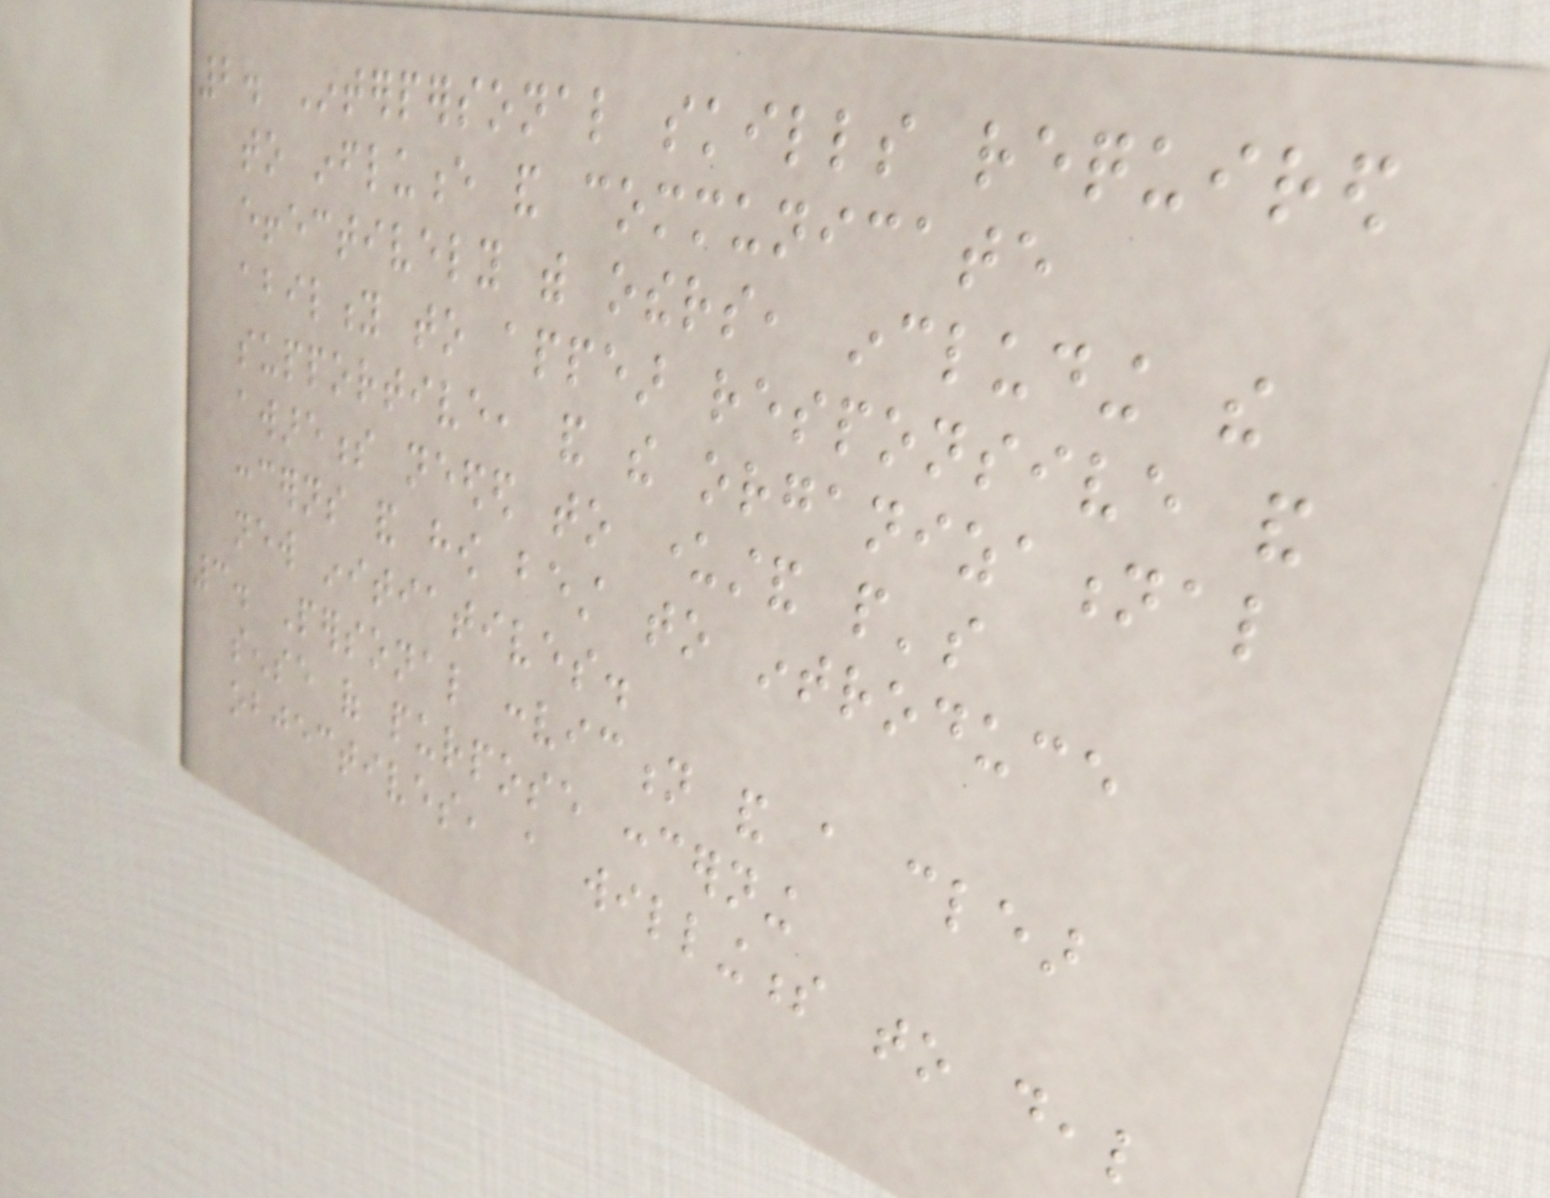2. Interpersonal skills required
to influence and communicate
effectively with others, including the
ability to appear responsive and
supportive, and the organizational
awareness needed to understand people's
concerns and how best to introduce
new initiatives.
3. Personal conviction and a clear
sense of purpose concerning
objectives, a willingness to deal
